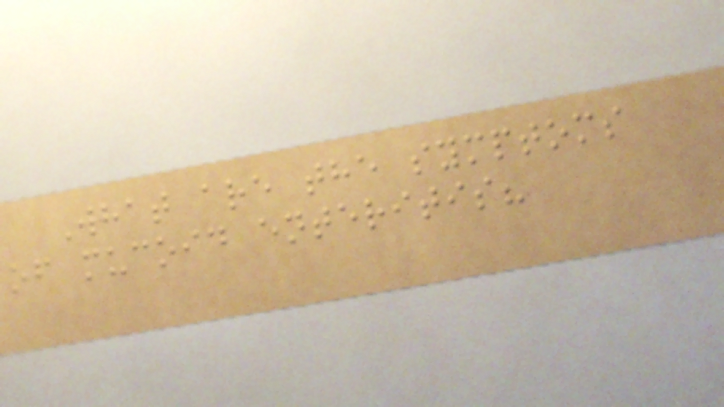What are the symptoms
of mucoid enteritis?
